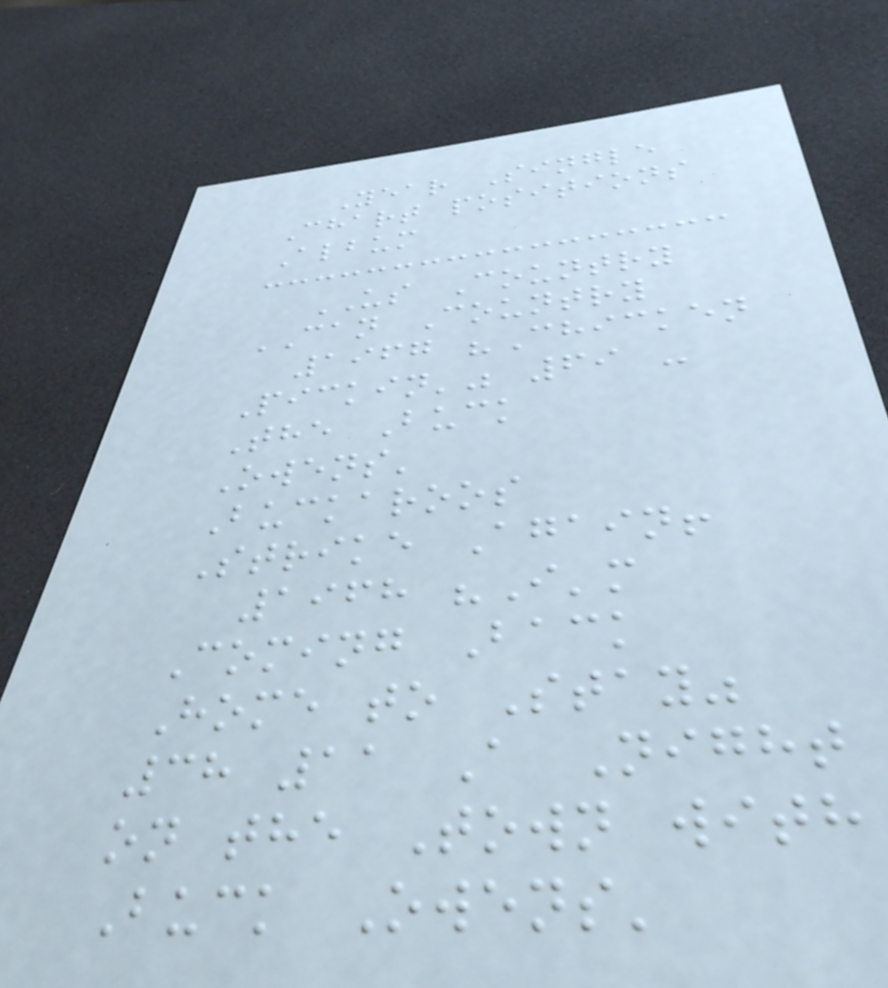Year Single
Chart positions
Album
US Country
CAN Country
1967 "Chicken
Pickin'" 69 -
The Buck
Owens'
Buckaroos
Strike Again!
1968 "I'm
Coming Back
Home to Stay"
38 11 A Night
on the Town with
Buck Owens'
